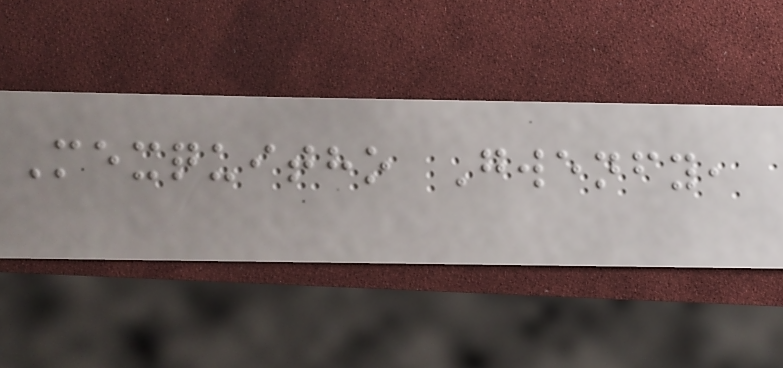Mexquitho Gwenfy,
